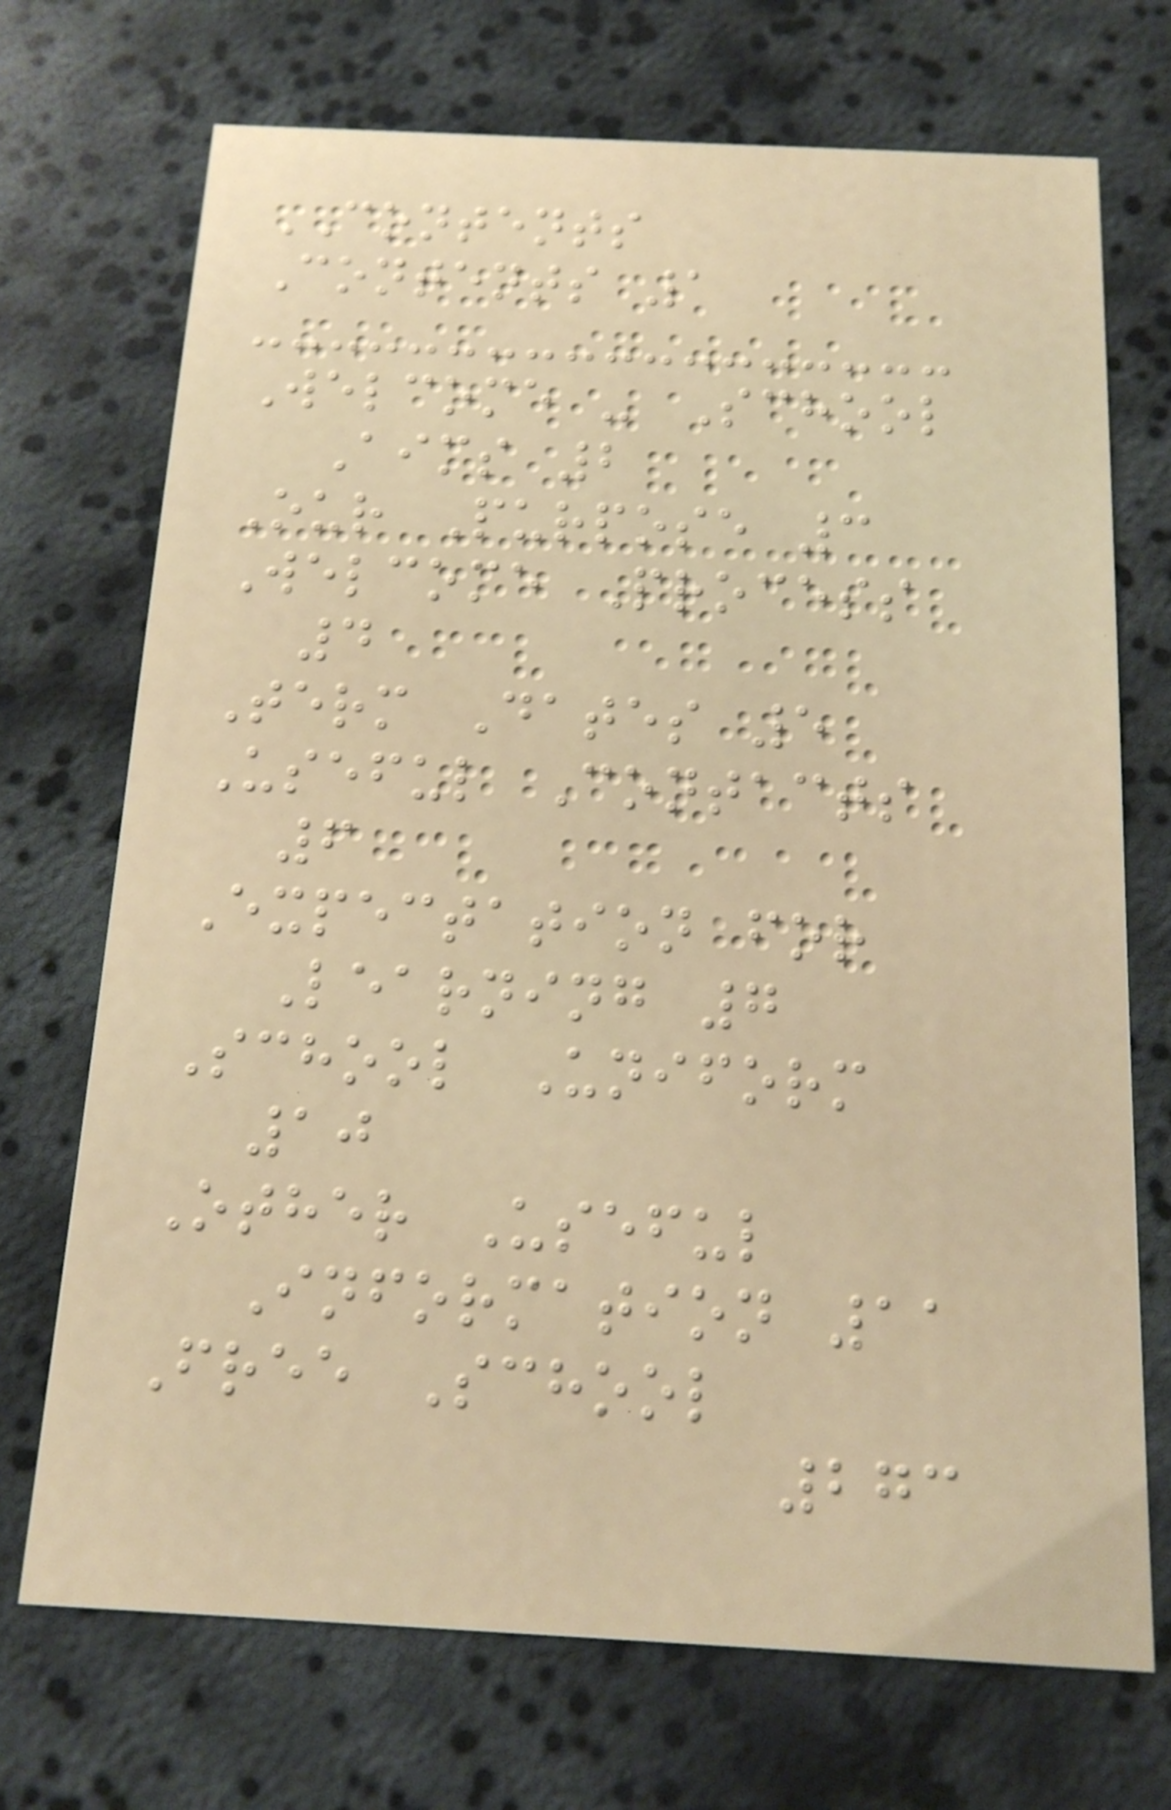CONTENTS
Contents 1
Welcome - School
Aims 2
Our Purpose 3
Welcome Process
4
Term Dates 5
Useful Contacts
6
Expectation for
Learning 7
School Uniform
10
Other Useful
Information 11
Free School
273
